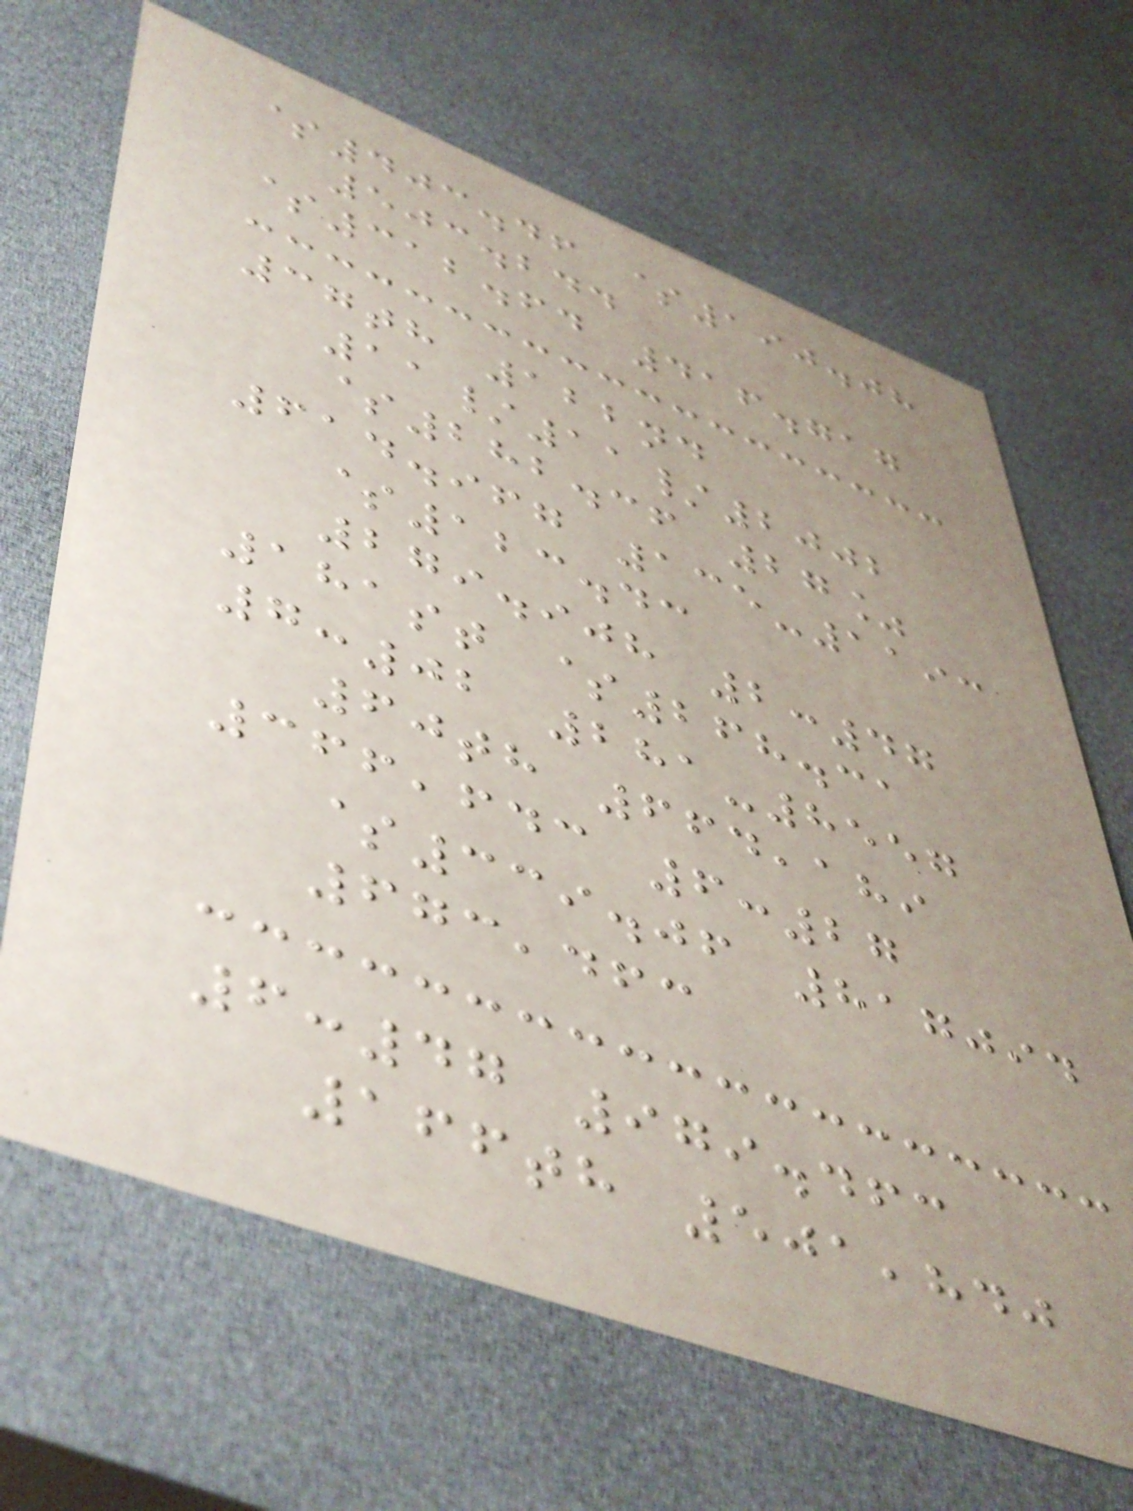$403.46 $190.08
503.244
$312.64 416.717
37th 122nd
11/11/2002
$282.36 27%
614.967 135-1193
$123.43
279.908 2:47
181st $268.31
7:02 281-8557
60th 664,189
366,643 6:27
$339.06 817094
673,463
6:47 979.463
166th 501,840
